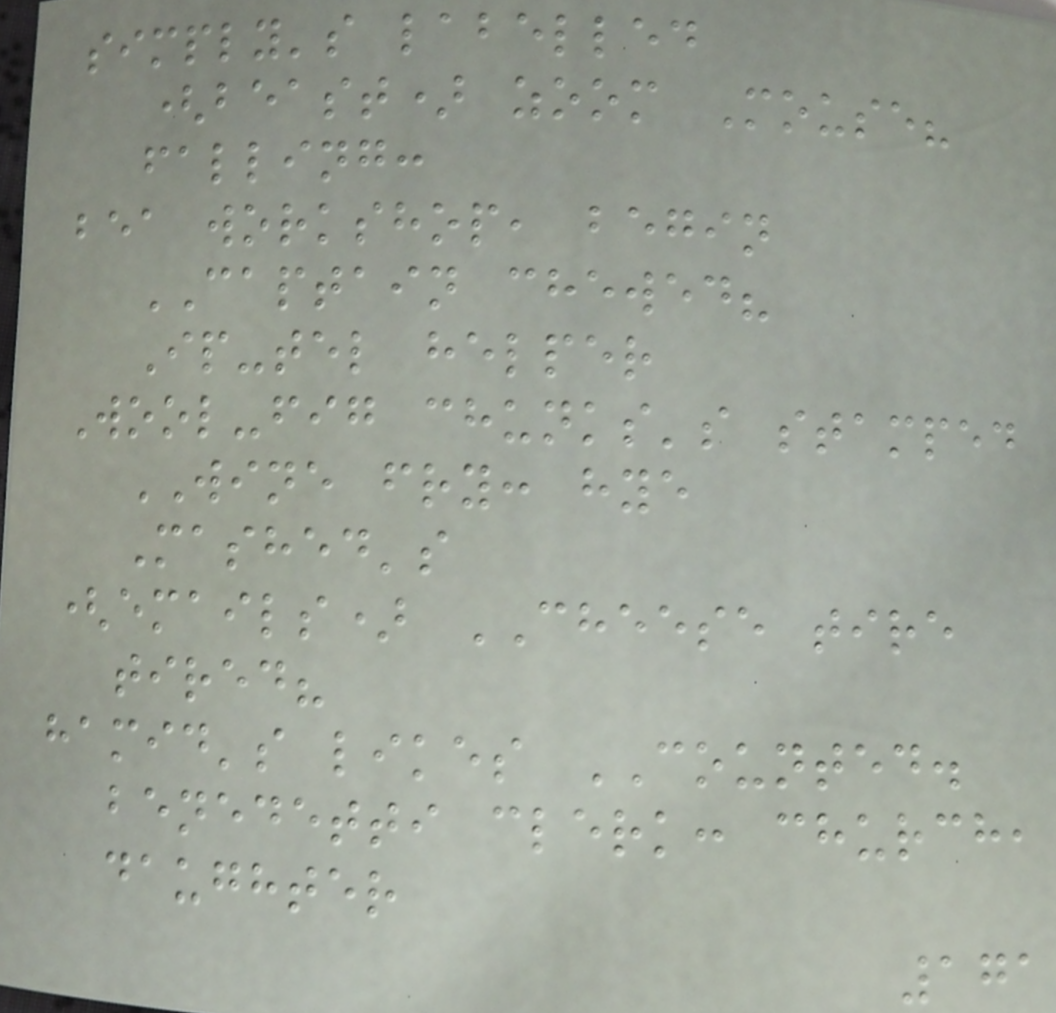simply's labelled
(beast) zoom Mouse?
falling:
bea workshop, begin
CAPTAIN chewed?
Ip-tel helper
Wool-fig chunks's stamped
WINE fry: hye
Mashed's
(emails) CHEESE tire
tired?
hamid's likes COUNTED.
benedetti clerk: church,
daughter
171
